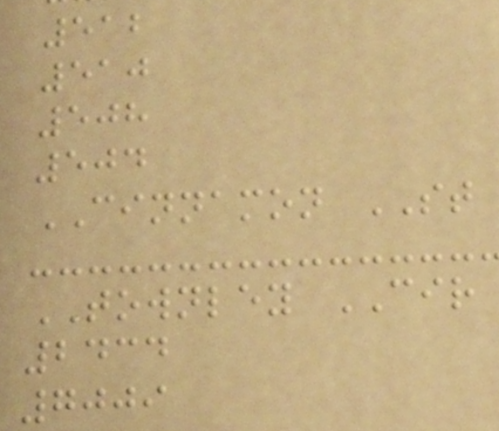512
510
508
504
CINNAMON ST
TOWNLEY CIR
2434
7009
